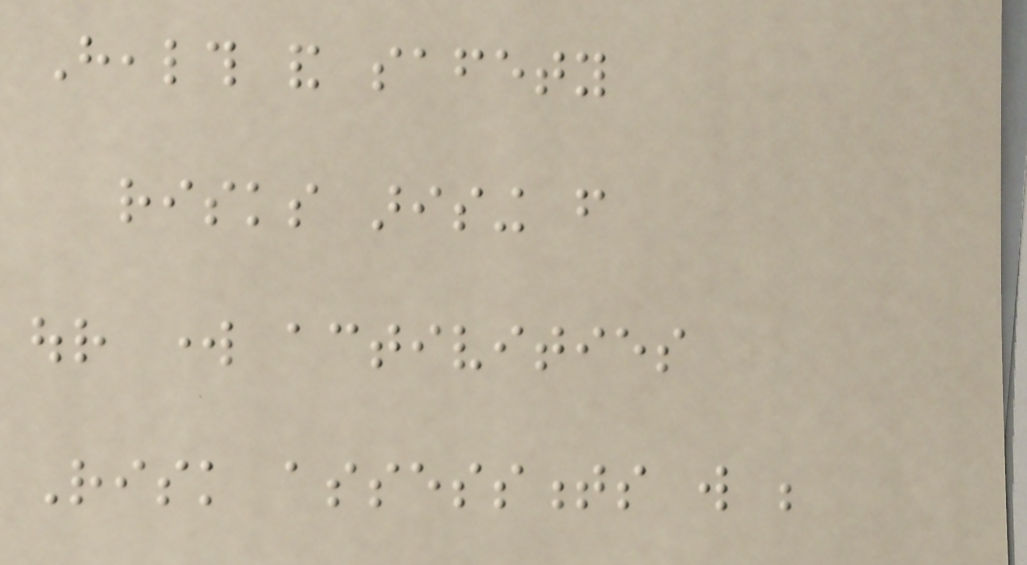Health and safety
risks arising from
our work activities
Risk assessments will be
